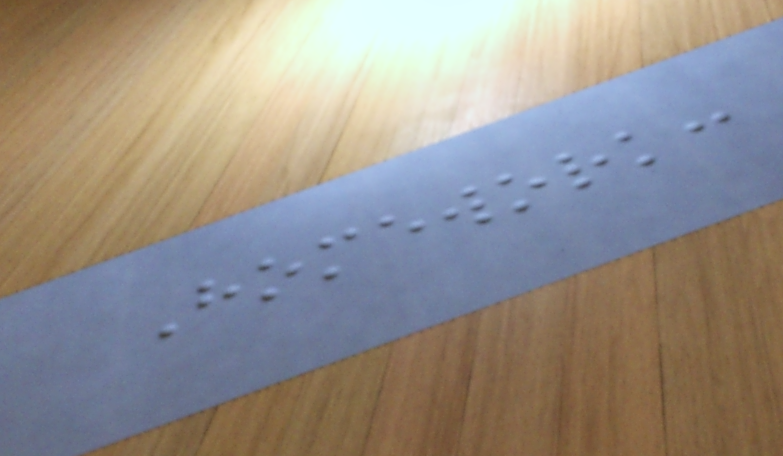Homework:
